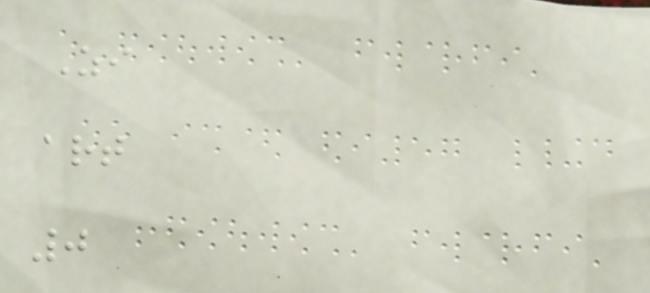Zi
art
0
